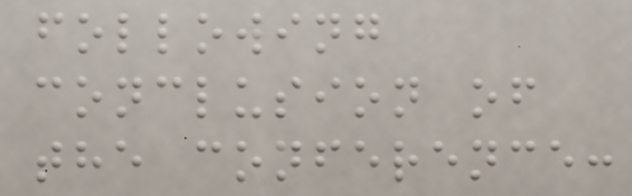following
conclusion of
the conference:
